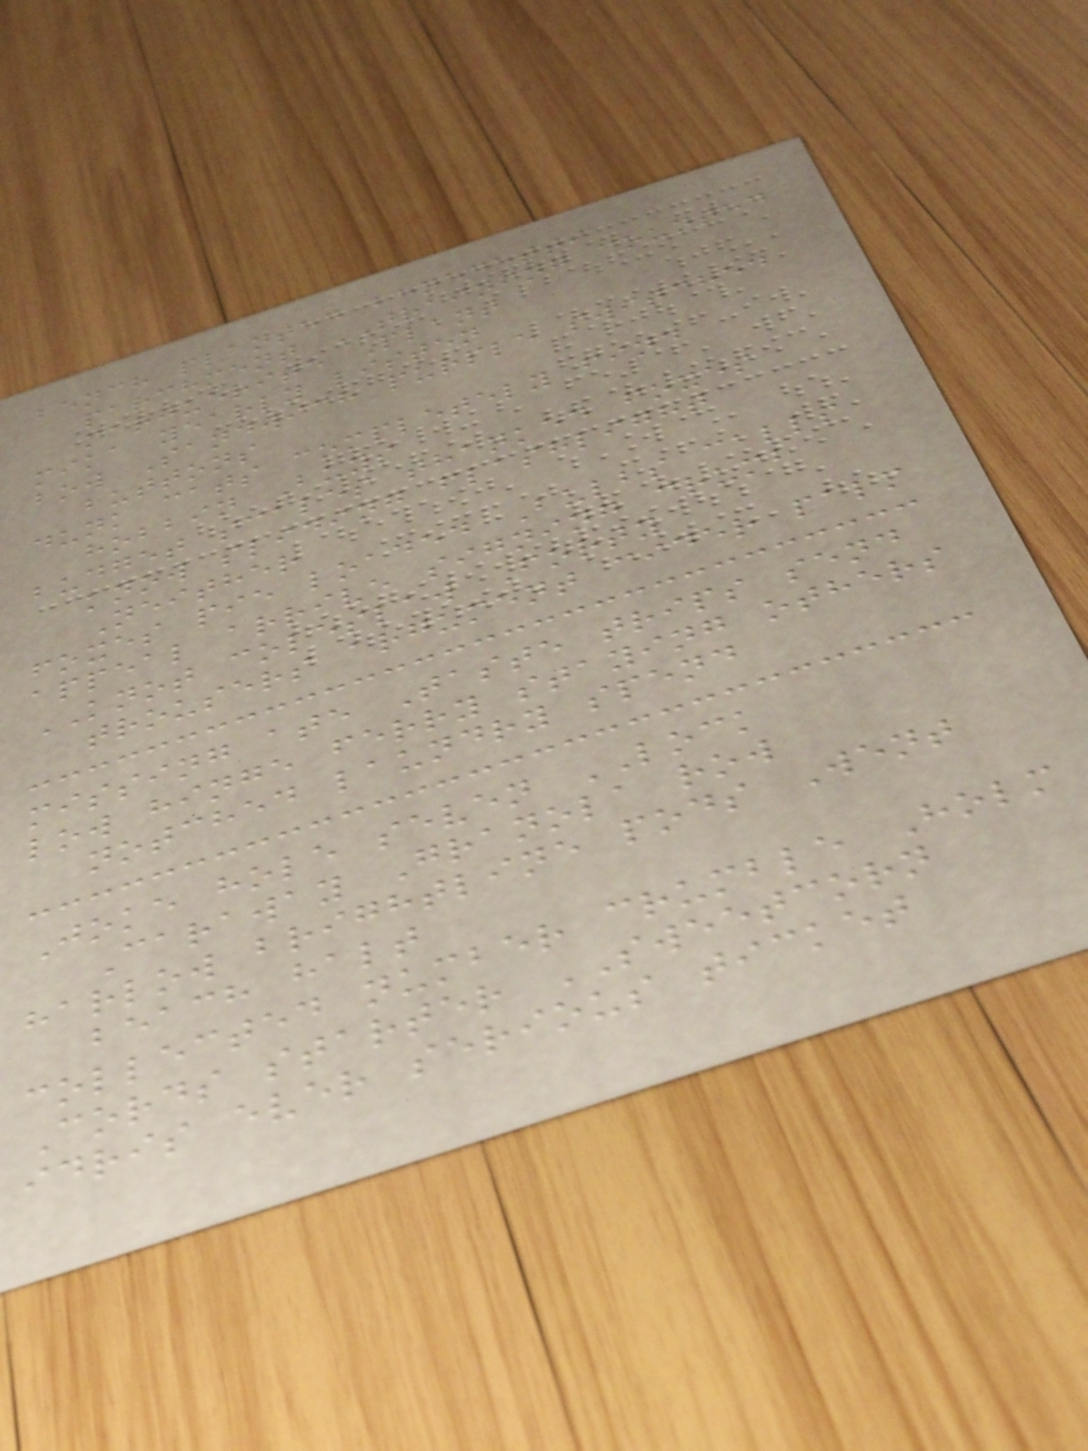bench planted benedetti
parchment TRAINING counted
marguerite Plant
mika yearly listen
bow Sandwich purple switched
buttons
dunk cats completely find
hobbin Buys
budget scales thanked foxes
know sliding flashlight
Neither
foxes pie loaded Bulbs calls
appeal arrive signing crumb
KNOT coleslaw Forty
trousers argument cider palm
missing ate Taste trips send
low hinge ferry staying others
notched laundry spend
Joke hole seven LOCK
Caraway Granola row
harlow brightline pods Went
beach halt
collected number crumble Holm
Cords starter SWEETCORN
idris ever serious ticket
